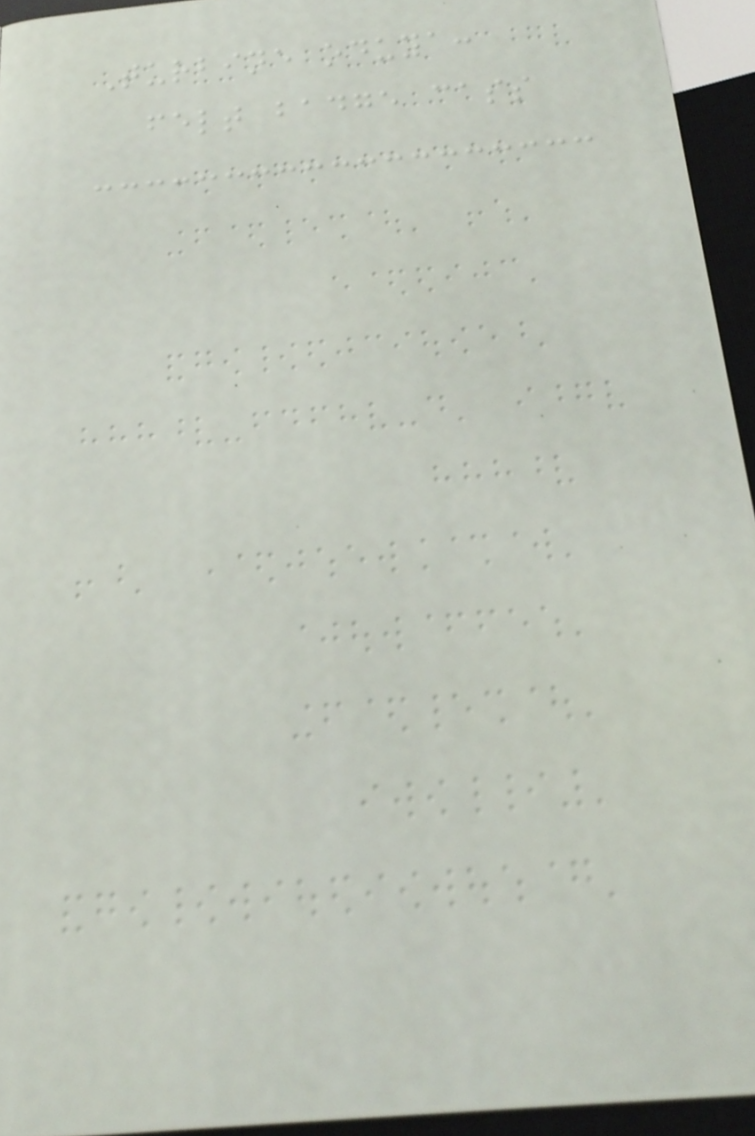Turbine oduya:
felt badge cass
